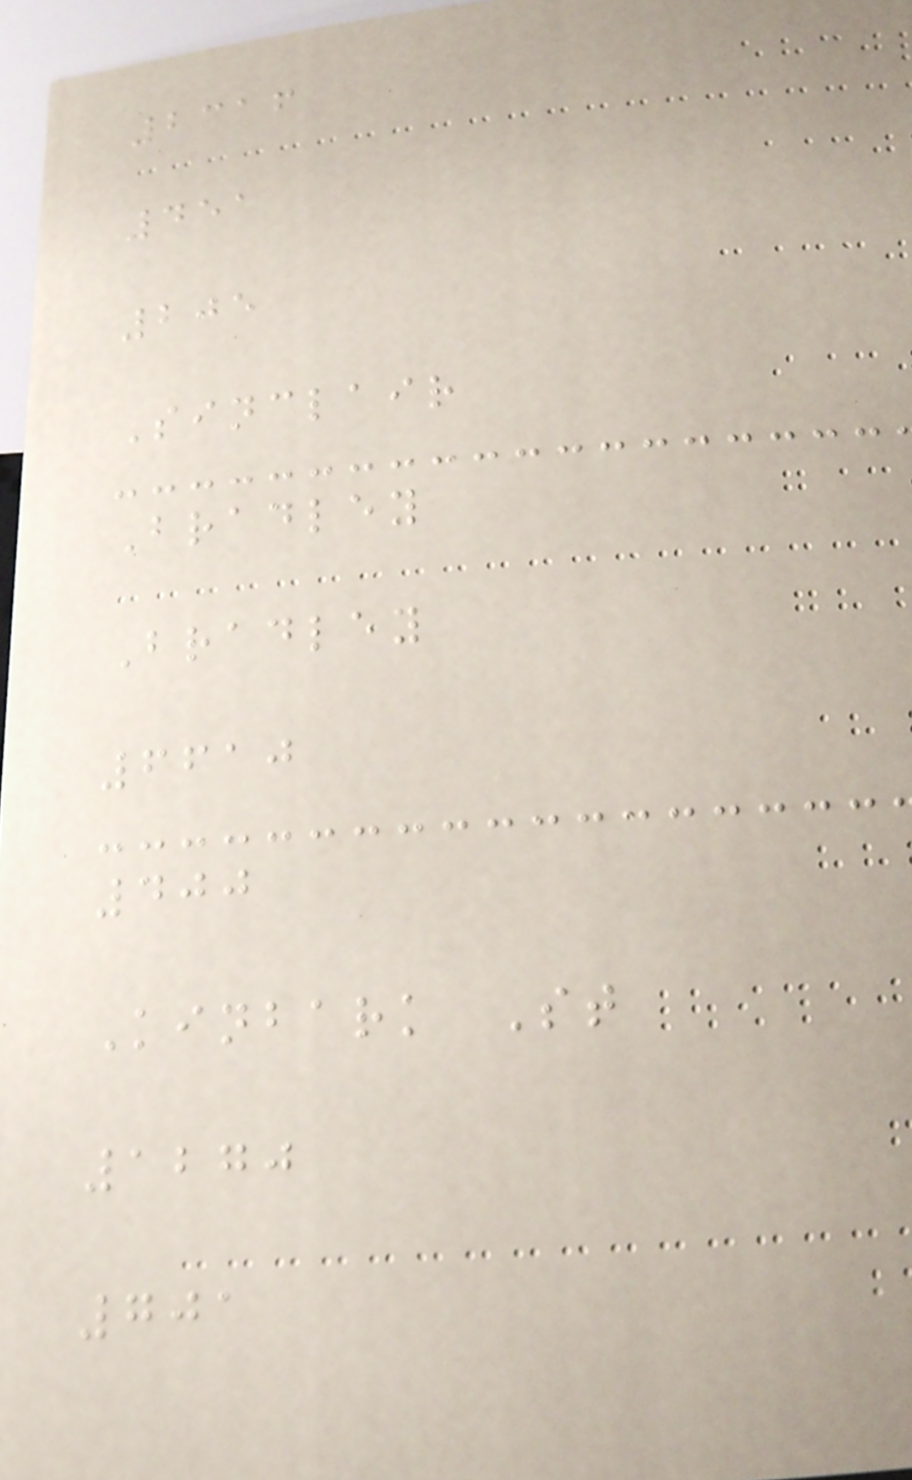2316
451
205
Sinclair
Bradley
Bradley
6610
400
Kinbark St
1270
701
